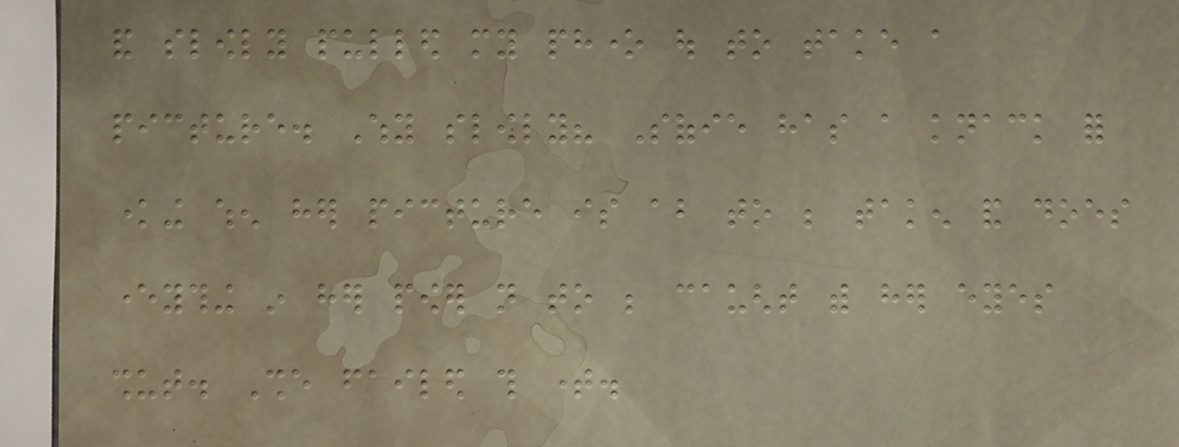and slowly pulled my phone out to take a
picture. Why slowly? Sofie has a knack for
knowing when her picture is about to be taken and does
everything in her power not to be caught with her eyes
shut. She failed this time.
